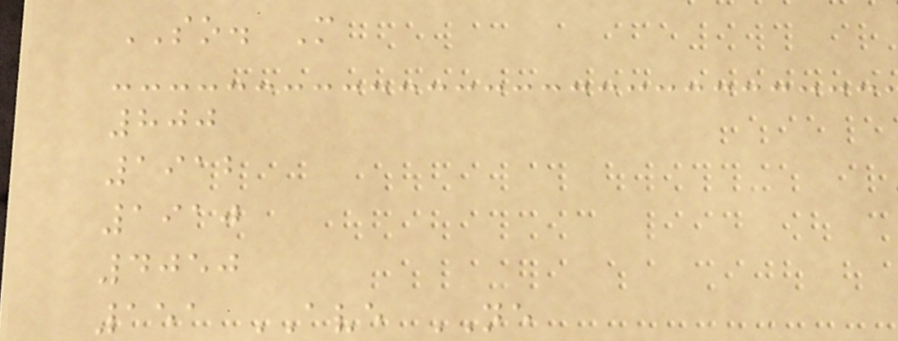SO. M
800
1912
1910
4050
151 AVE NE
